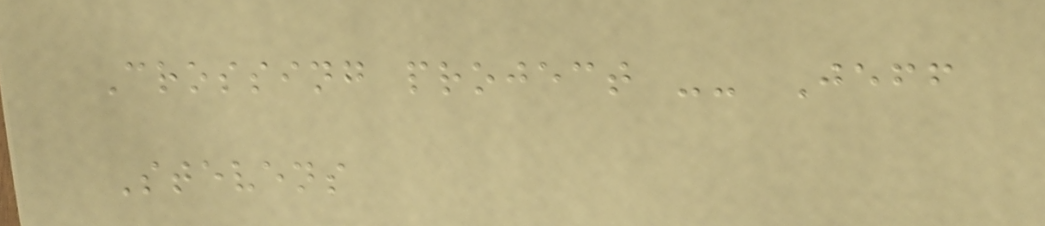Crossing project -- Jeff
Stevens
